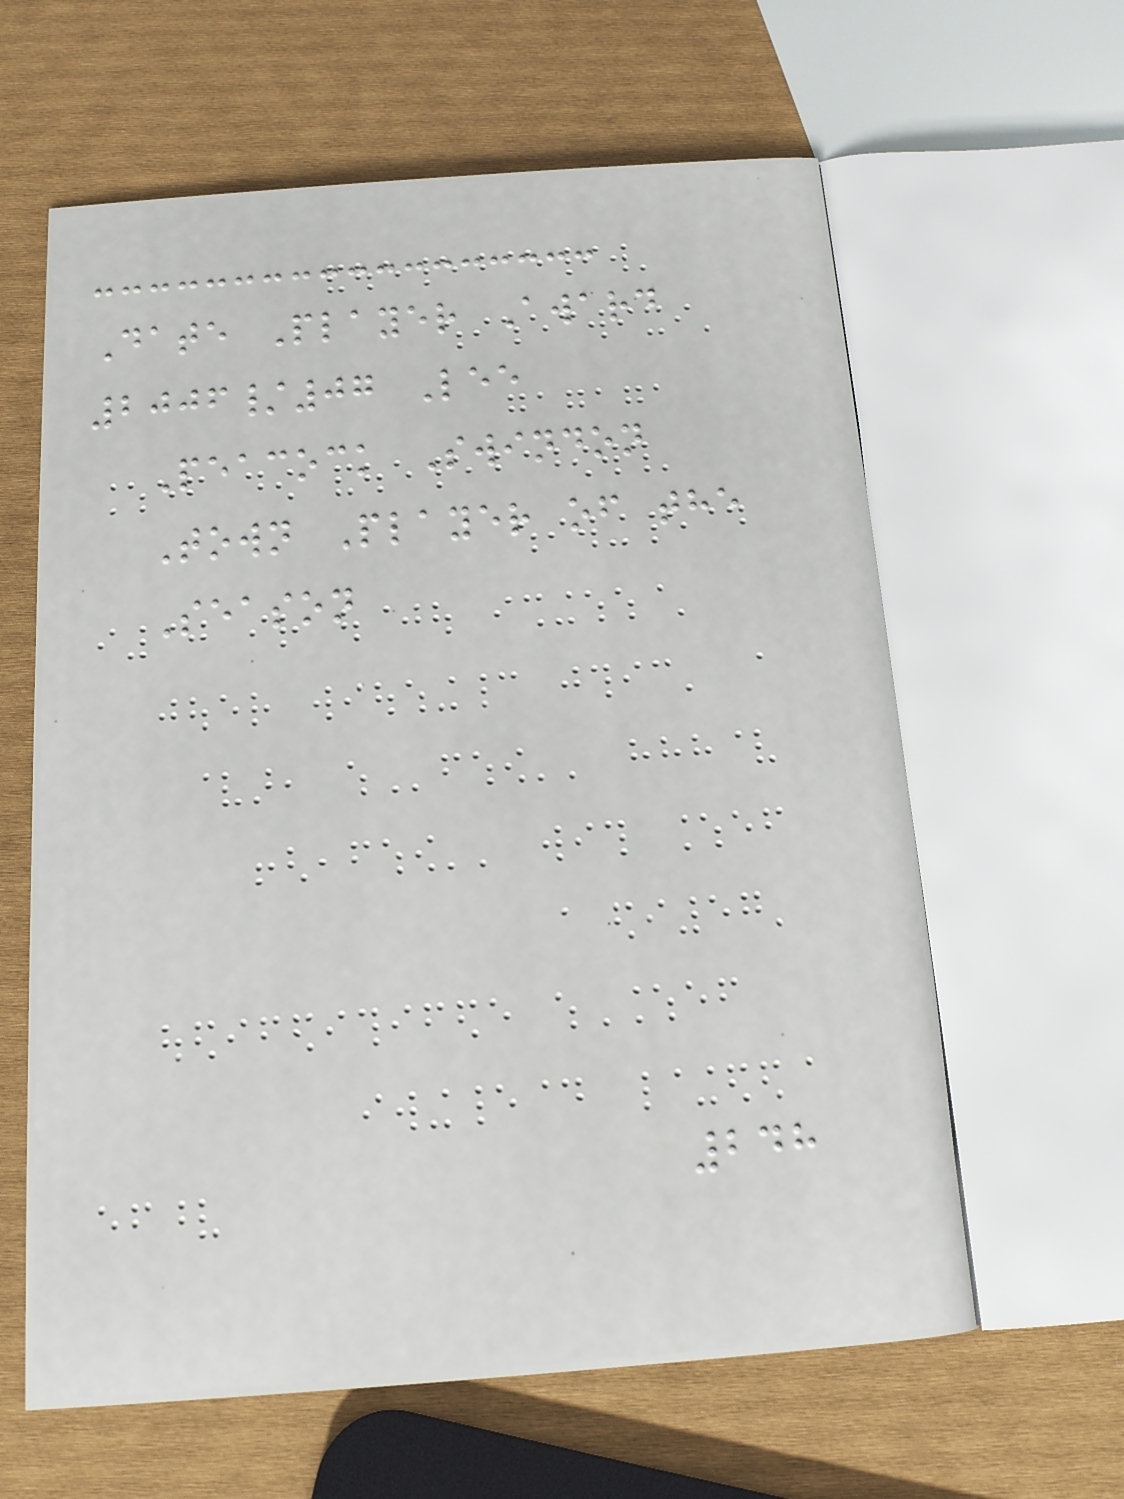Date Player Award
2006/07 Lee
Peacock Swindon
Town Player of the
Season
248
